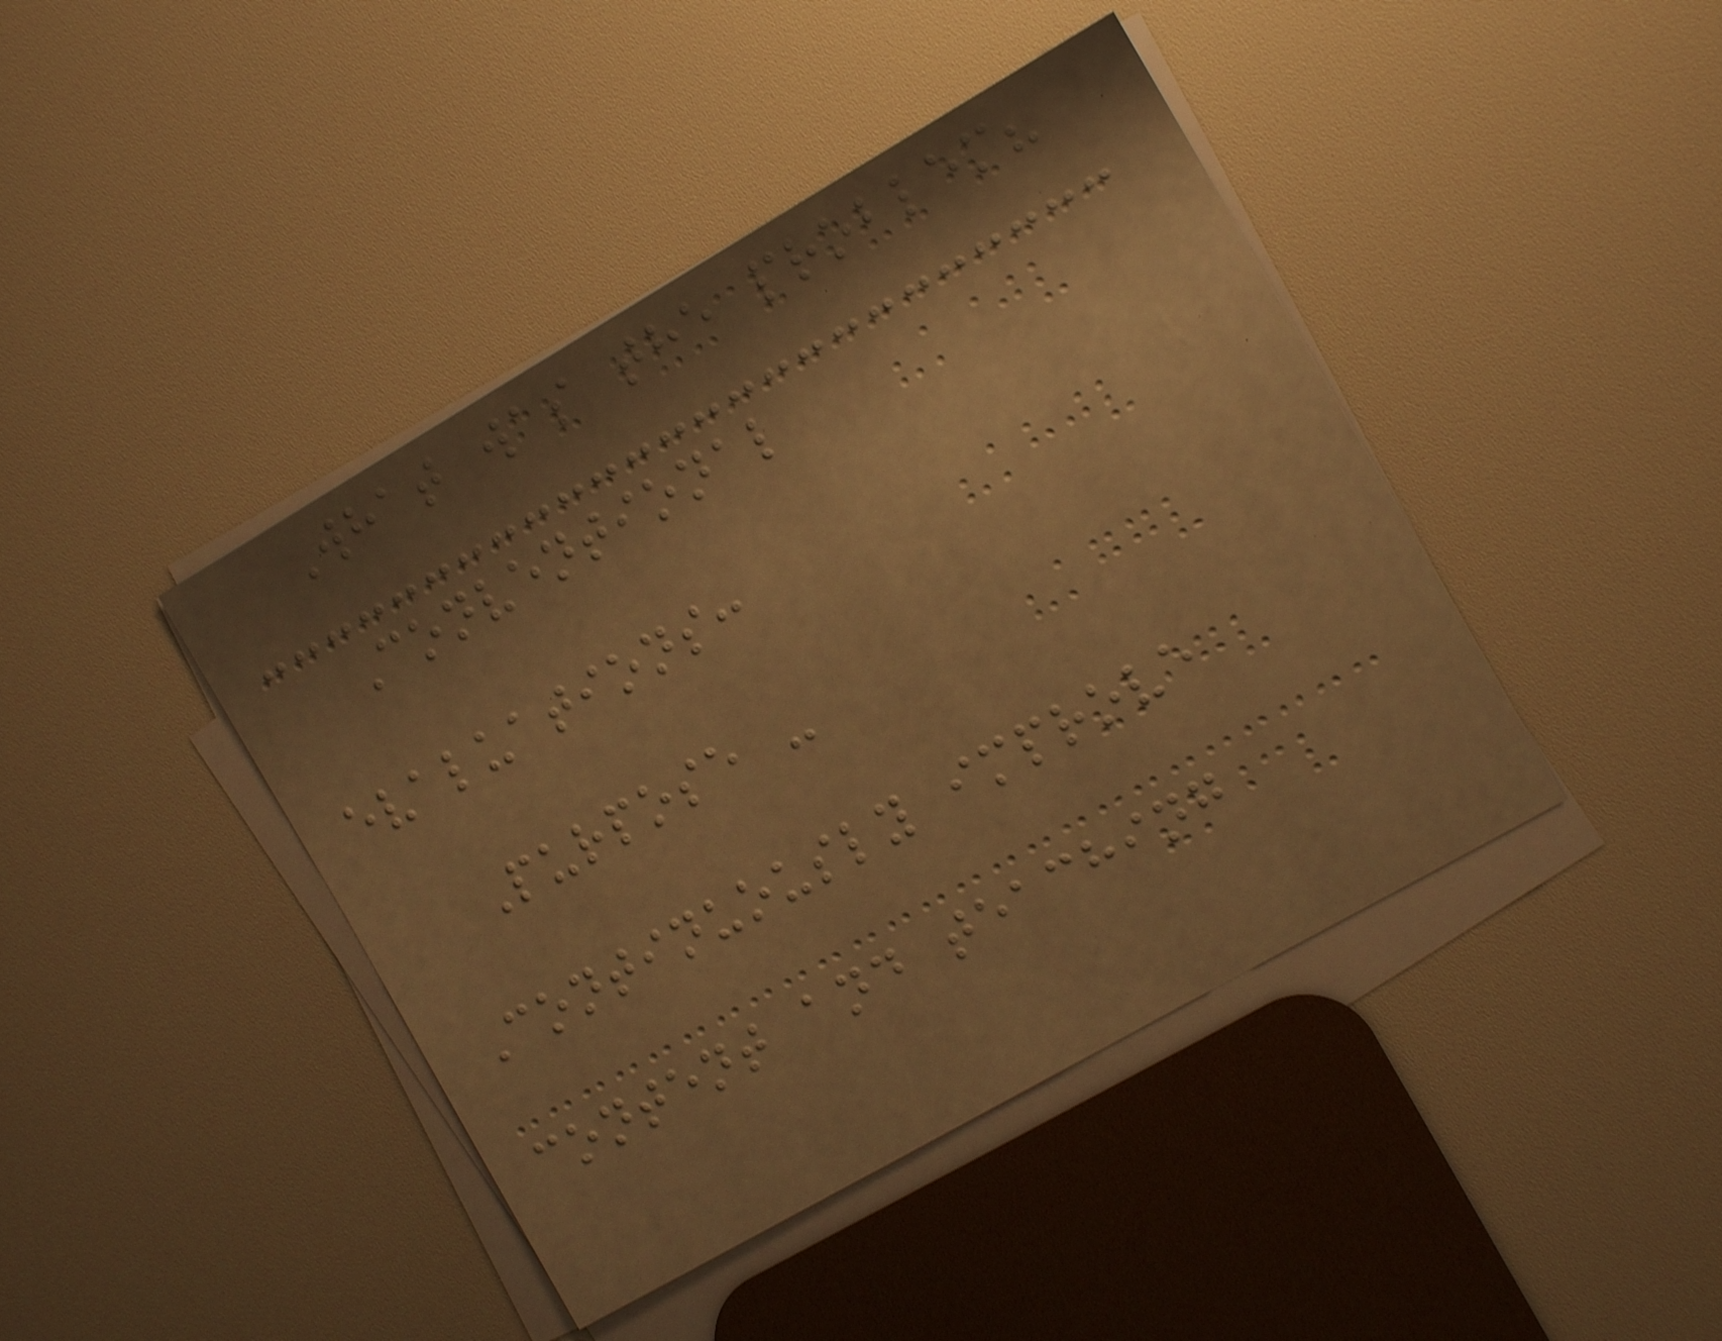What was the problem?
Conventional
evaluations:
Purpose -
Continuously improve
content and teaching
